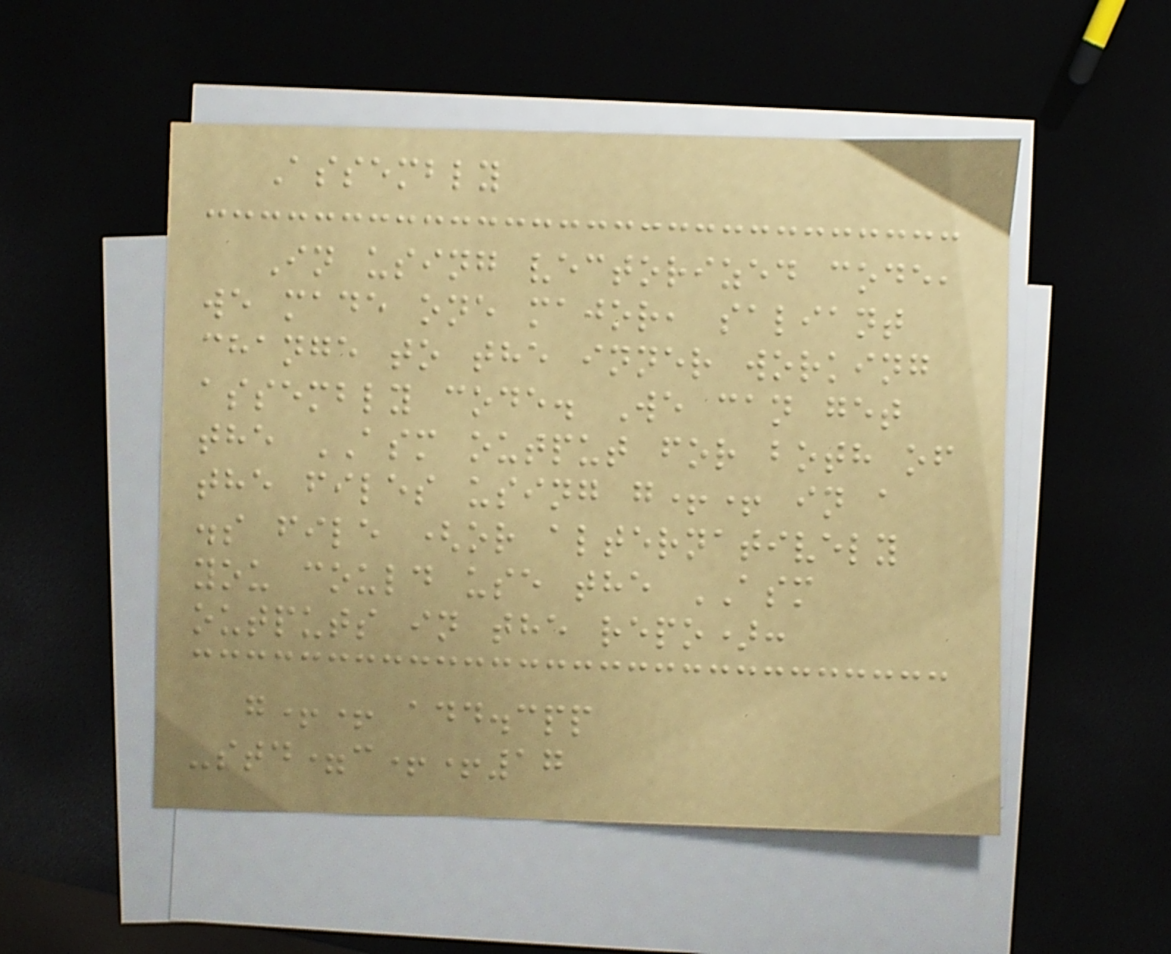Assembly
In using vectorized code,
we made one major, saliant
change to the inner working
assembly code. We can get
the ASM output for both of
the files using g++ in a
.s file (or alternatively
you could use the ASM
outputs in the repo):
g++ add.cpp
-std=c++17
